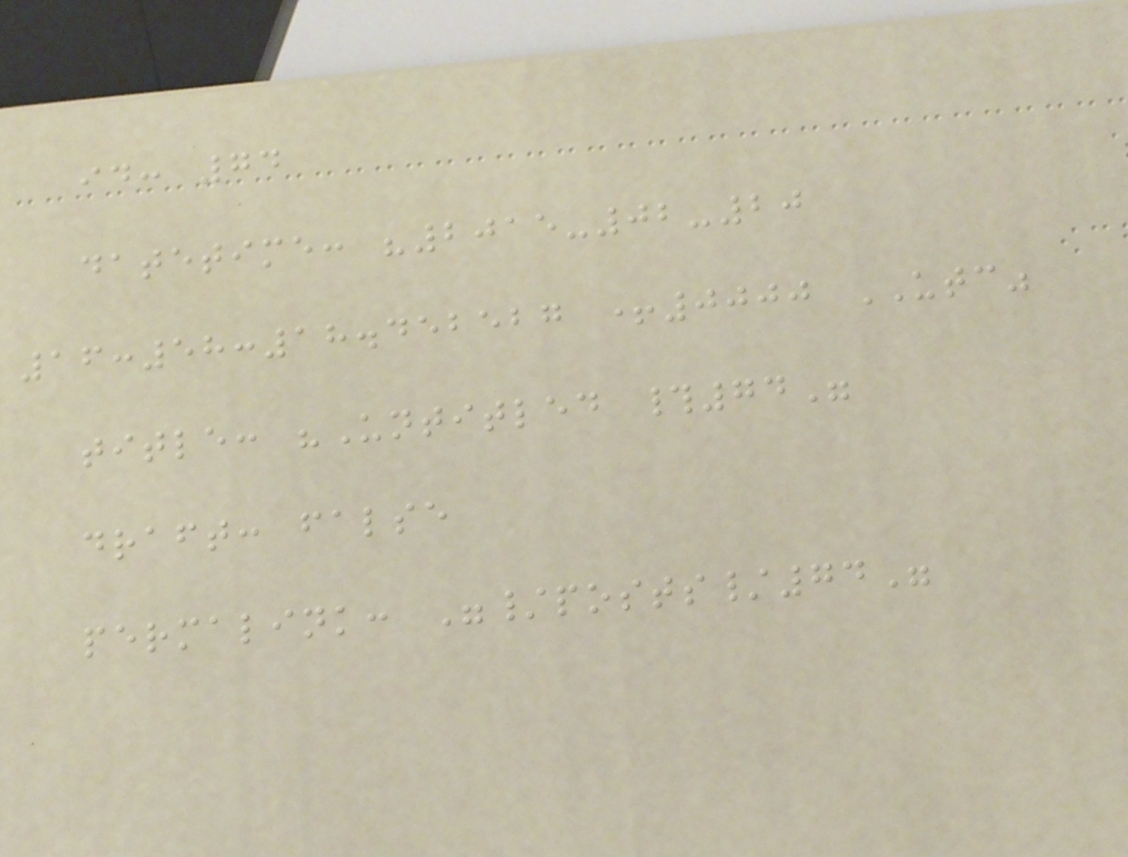id: 74
datetime: "2015-02-20
16:58:18.452527 +0000 UTC"
title: "Untitled #74"
draft: false
permalink: "/posts/74"
